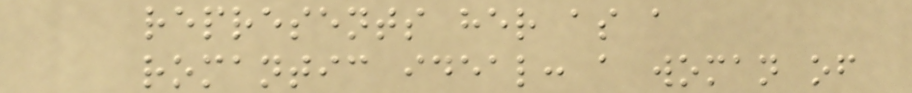represents her as a
romantic ideal: a woman of
